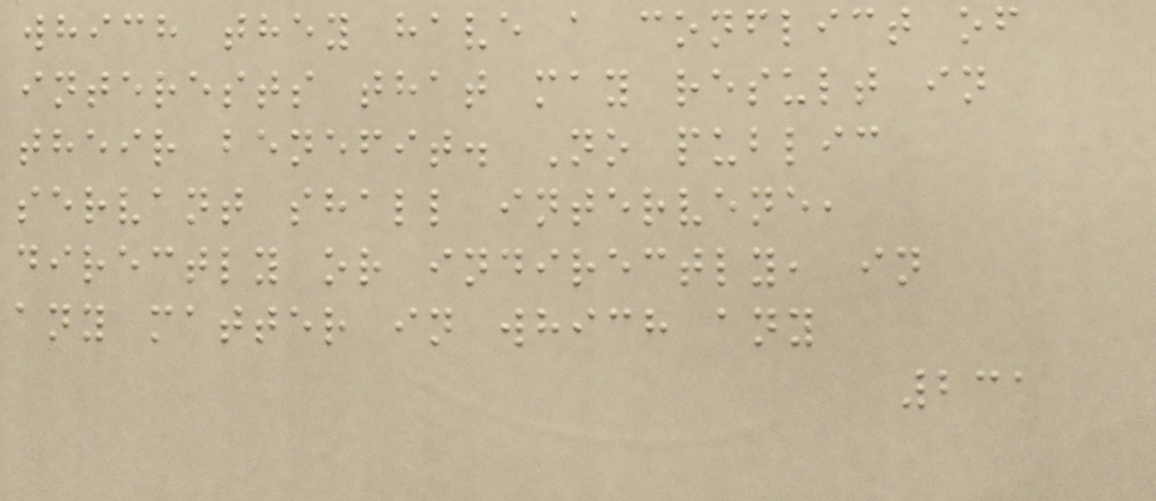which they have a conflict of
interests that may result in
their benefit. No public
servant shall intervene,
directly or indirectly, in
any matter in which any
231
